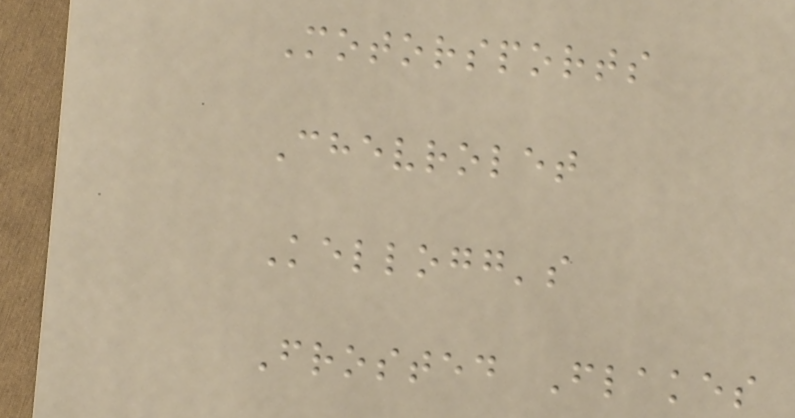Motorsports
Chevrolet
Kellogg's
Frosted Flakes
